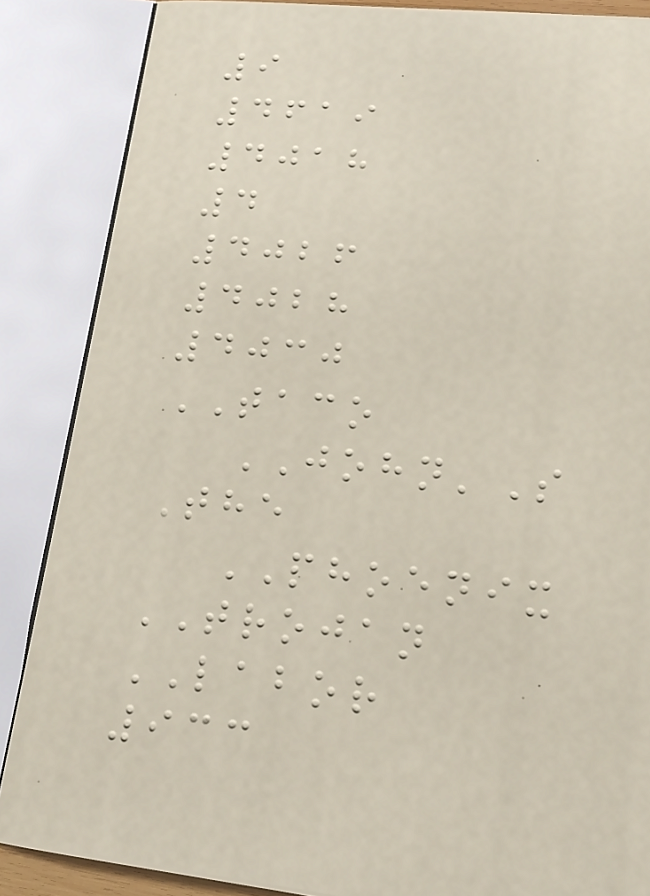9
4619
4018
4
4026
4028
4030
TACO
JOHN'S
The
PHOENIX
TROJAN
LABOR
933
